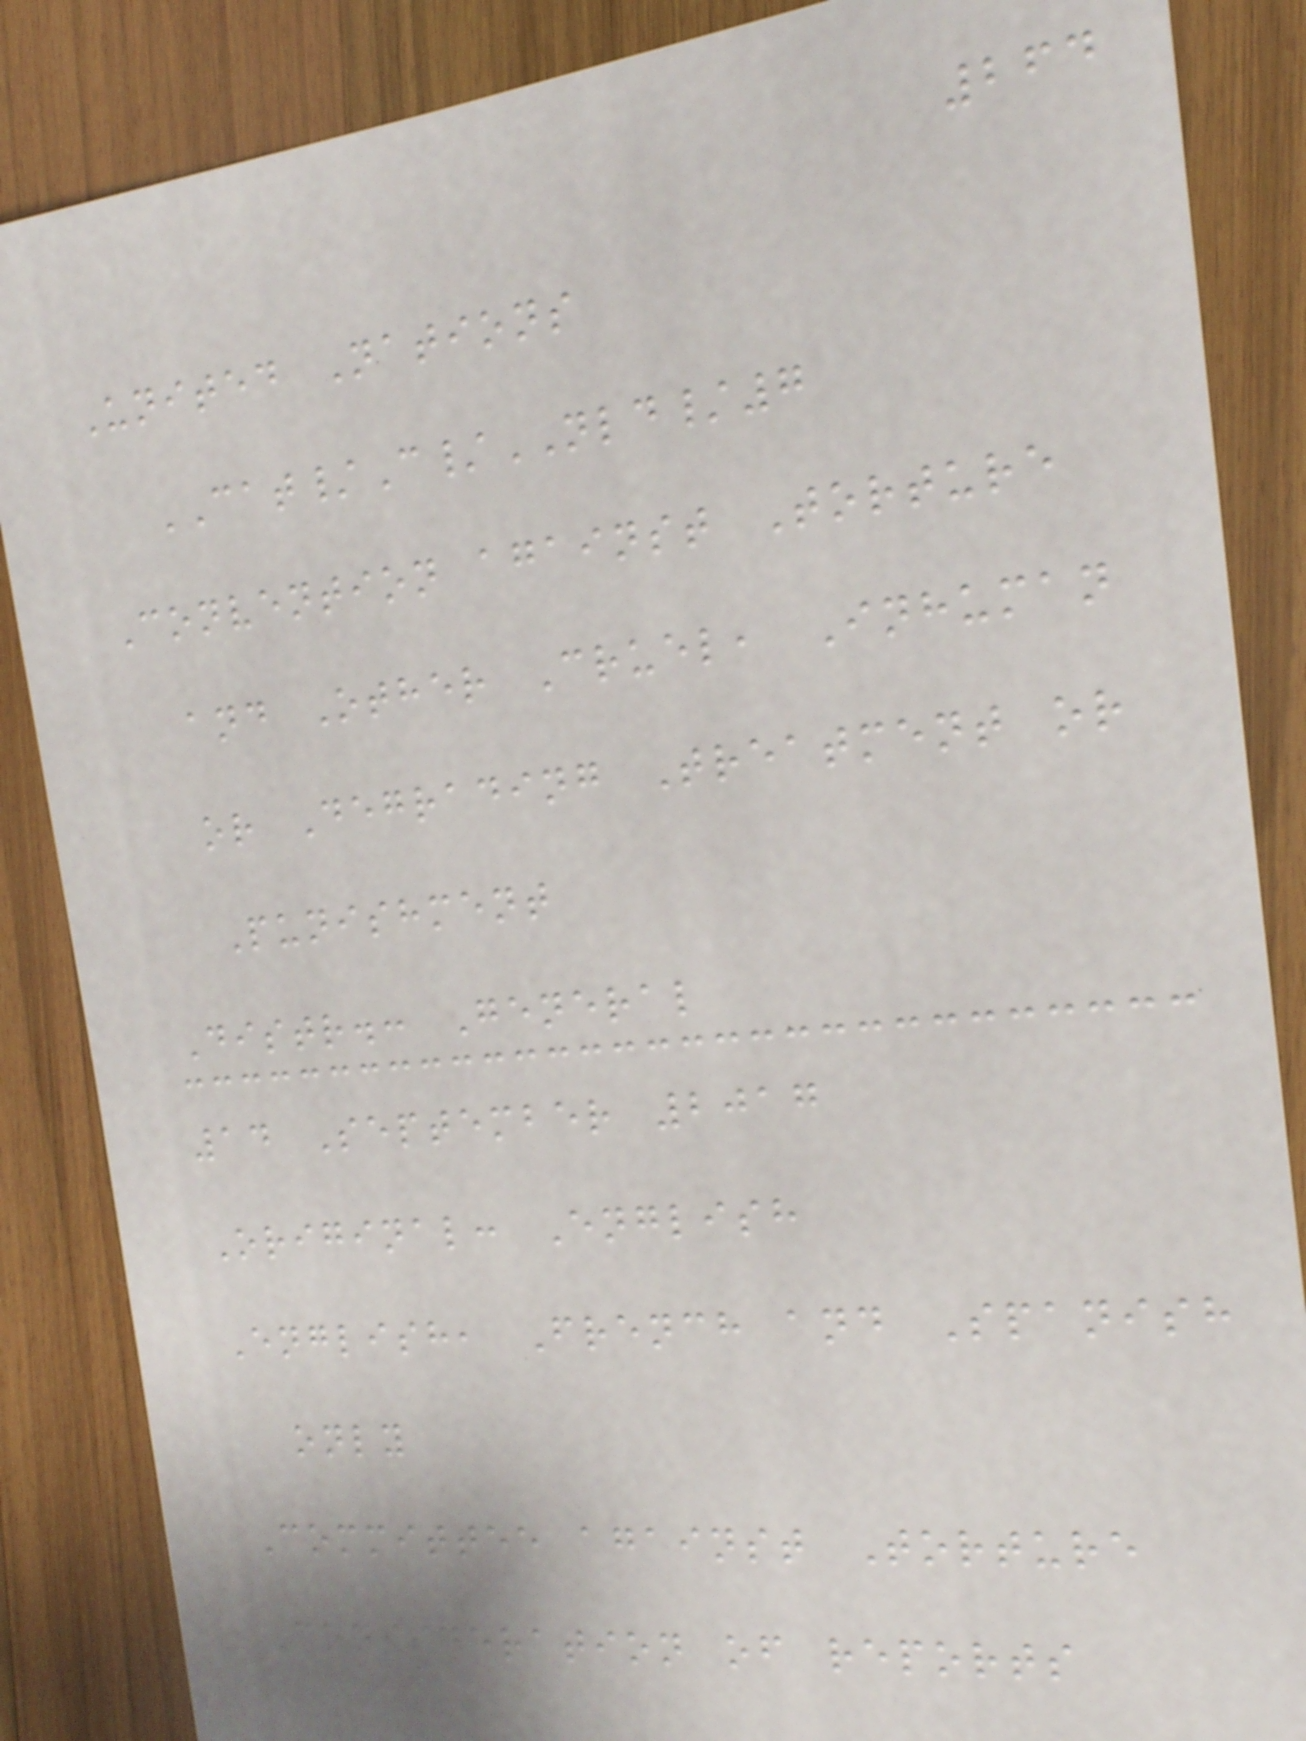264
United Nations
CAT/C/NLD/7
Convention against Torture
and Other Cruel, Inhuman
or Degrading Treatment or
Punishment
Distr.: General
14 September 2017
Original: English
English, French and Spanish
only
Committee against Torture
Consideration of reports
